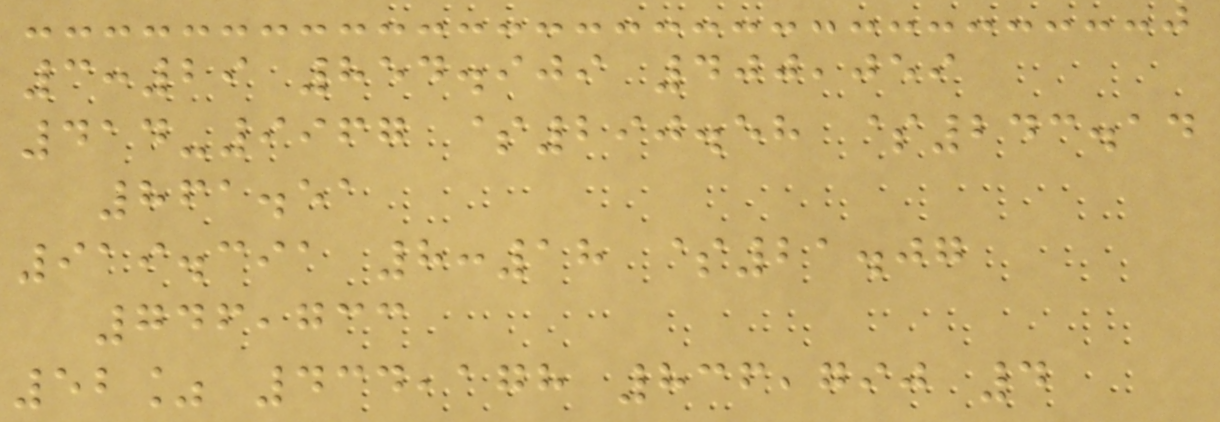3:29 854.909 400,059
414-9967 $290.58 $243.14
861.51
919.391 8:18 $21.07
746,733
52% 434,178 836,790 4
